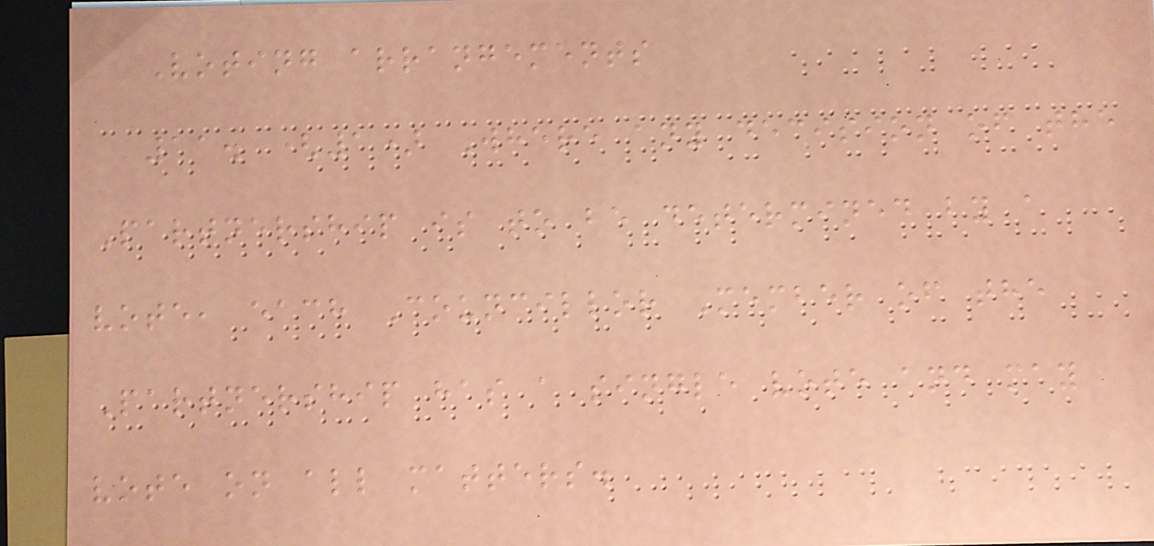Voting arrangements
11. (1) Where any decision of the
Partnership is to be determined by a
vote, each Councillor Member of the
Partnership has a single vote and may
vote on all matters.
